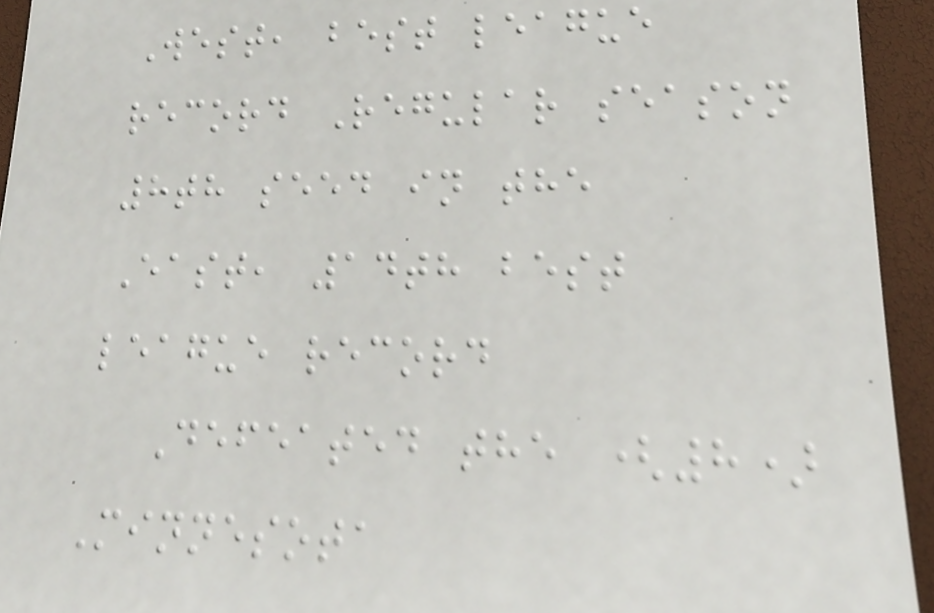West, best league
record Regular season
8th seed in the
East, 14th best
league record
Defeated the (8)
Minnesota
